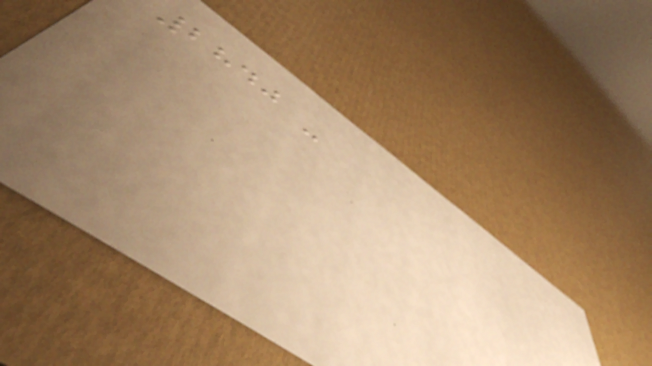2840 -
